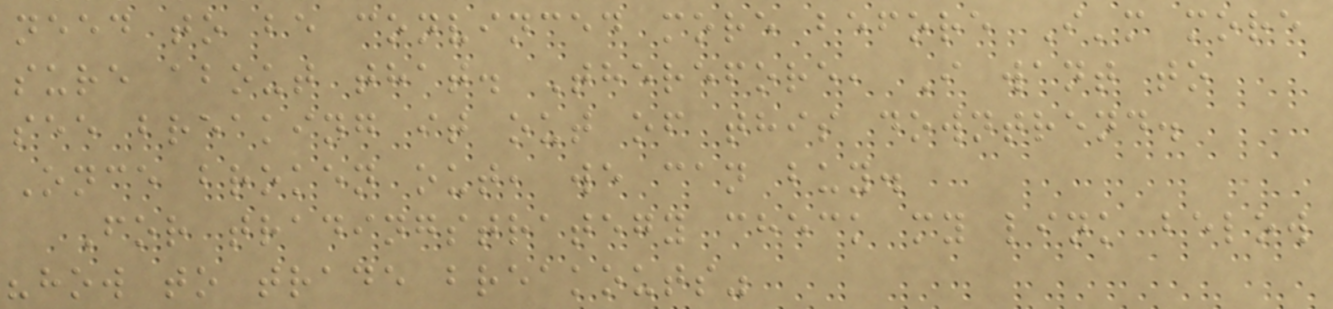need to be convinced more before I'm more
sure about that. Therefore, I want to
see breaking it out of this downtrend.
Once broken out, we can buy.
For tradingstrategy check my link below
"how to trade breakouts"
